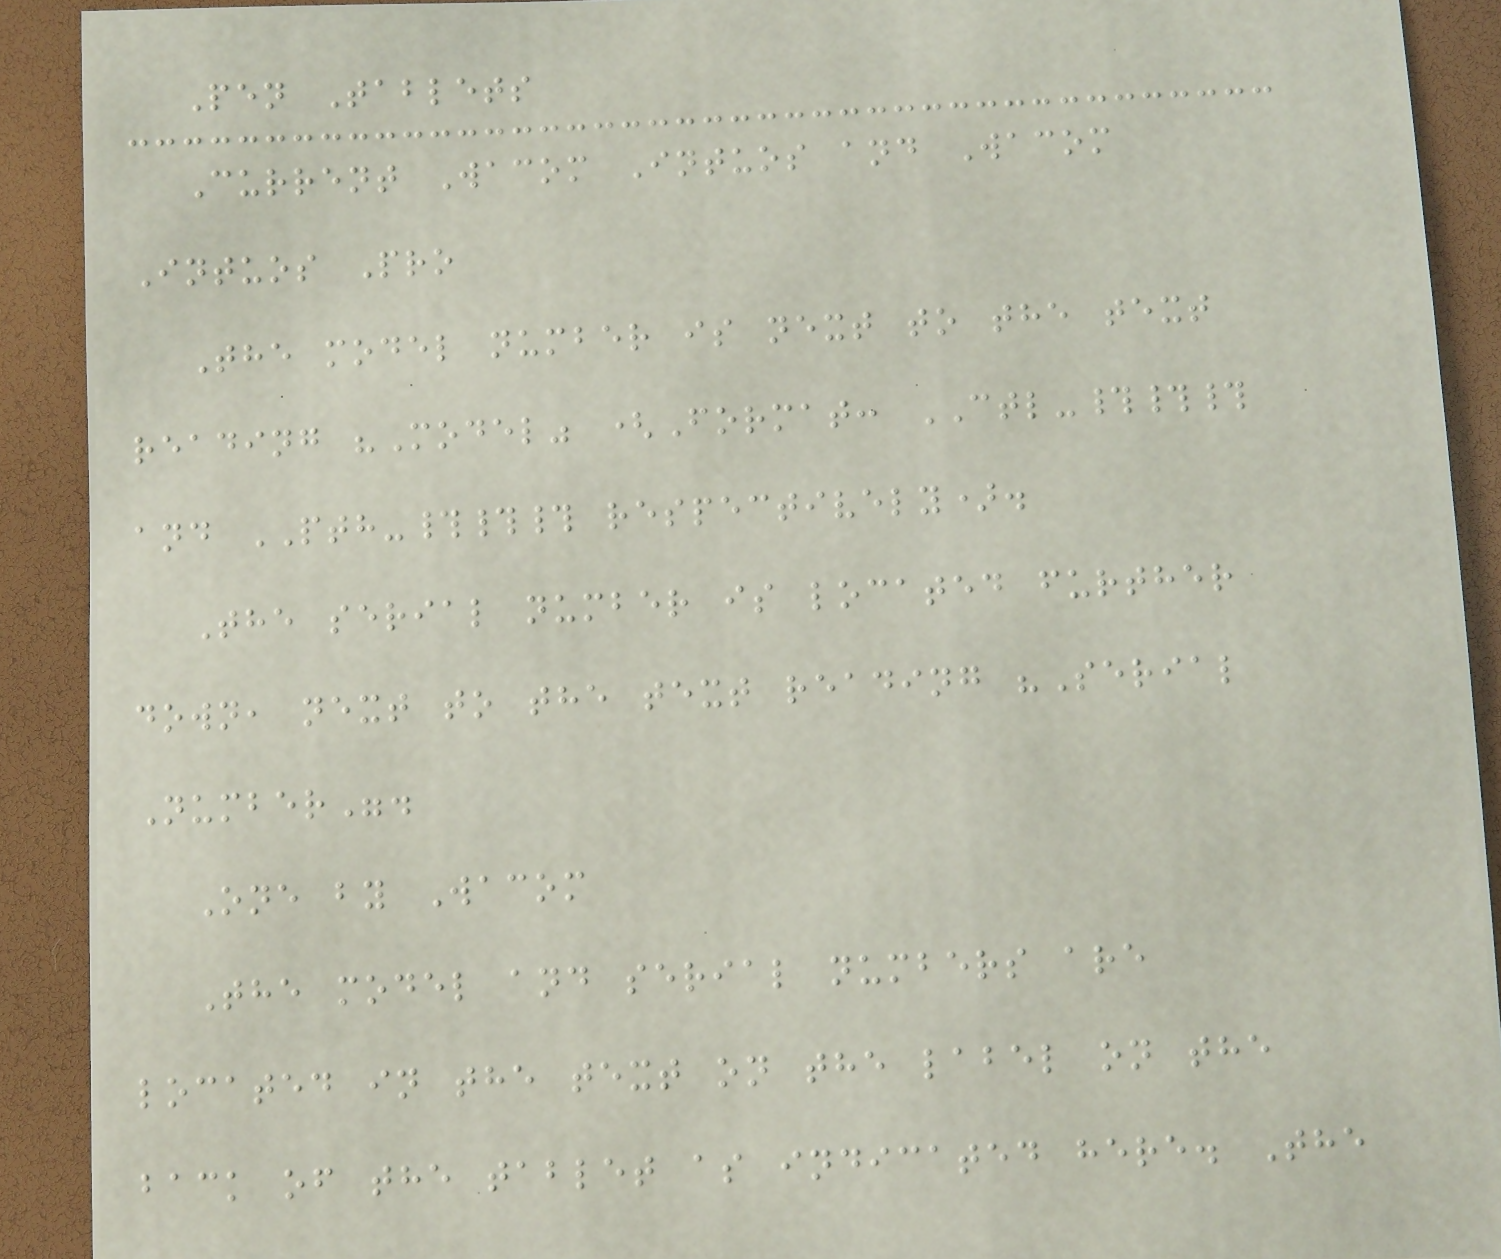Pen Tablets
Current Wacom Intuos and Wacom
Intuos Pro
The model number is next to the text
reading "Model" (Format: CTL-###
and PTH-### respectively).
The serial number is located further
down, next to the text reading "Serial
Number".
One by Wacom
The model and serial numbers are
located in the text on the label on the
back of the tablet as indicated here. The
